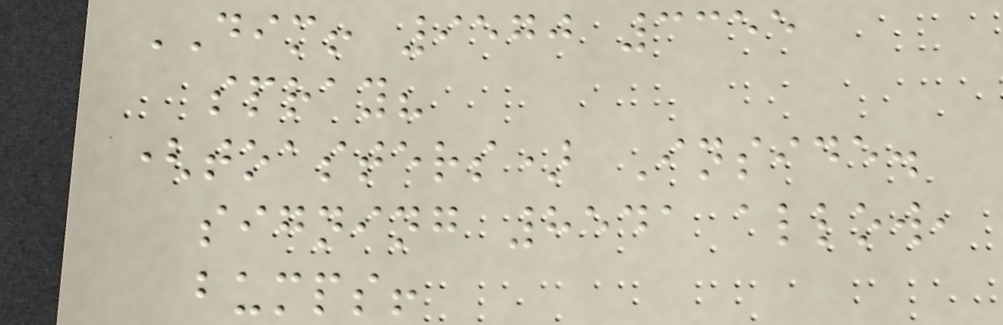DIM! 9570 3355
spray?
(toasters) Inside.
signing 8541 allow,
bumps!
